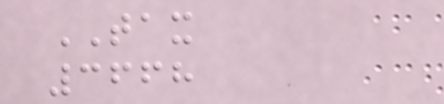TAX
3668
